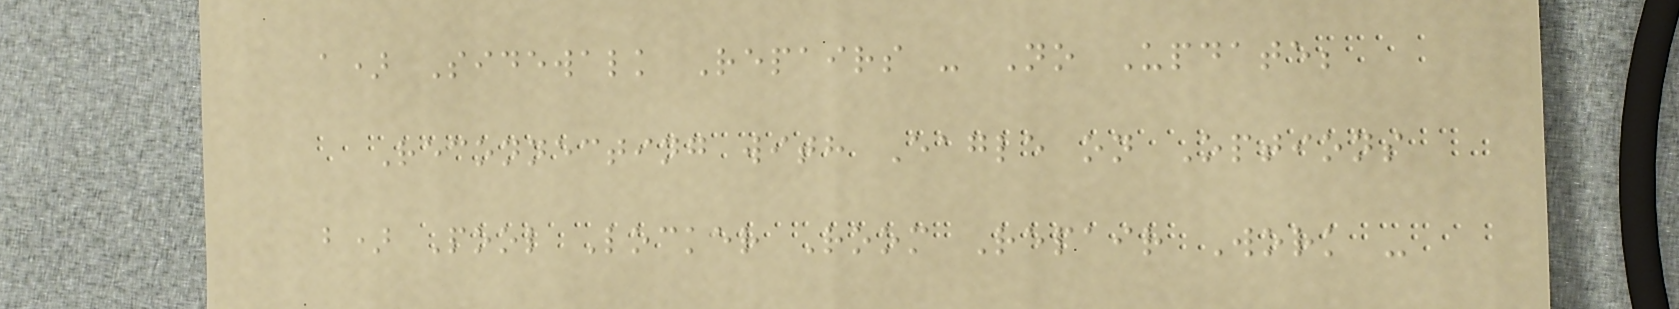a) Sidewalk Repairs - No Update;
Reconnecting with Eagle on Options
b) Pool Locker Room Repair Work -
